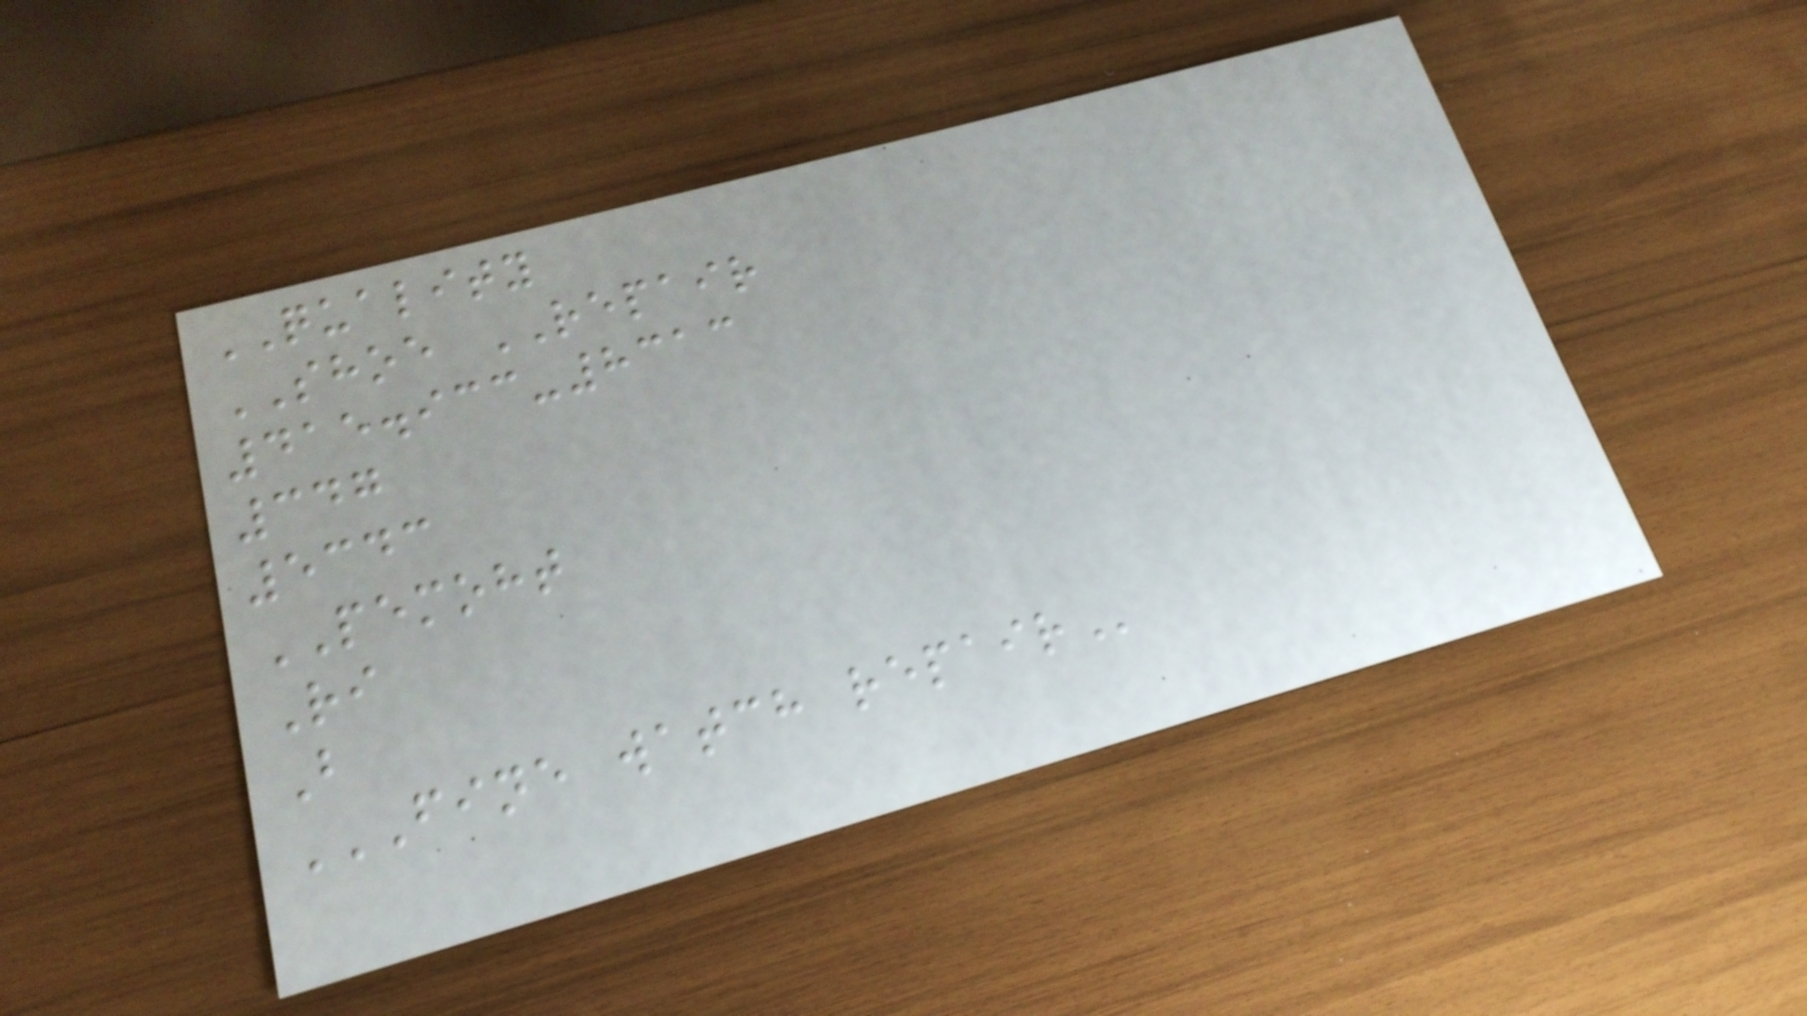QUALITY
SHOE REPAIR
415.933-8313
347
5343
PEMOHT
Ri
B
FINE WATCH REPAIR
